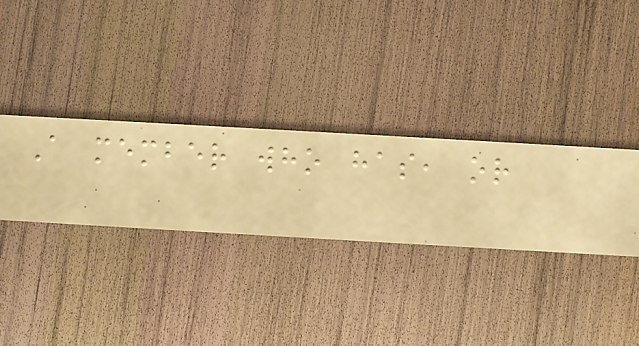A member who has, or
